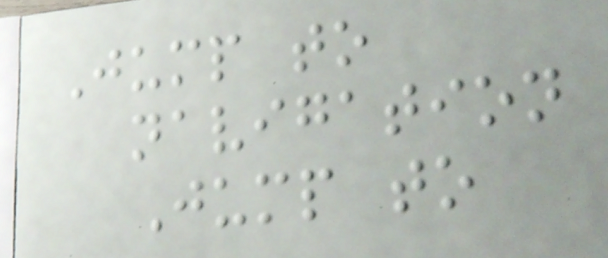Jump to
navigation
Jump to
